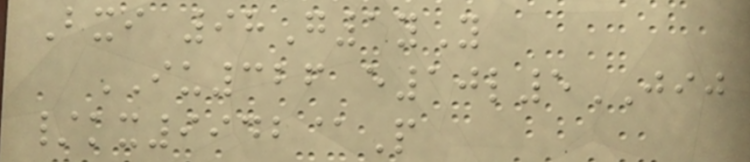Bxi 98G1yY
IU326 e10l5JIJ
/kx9942@P
